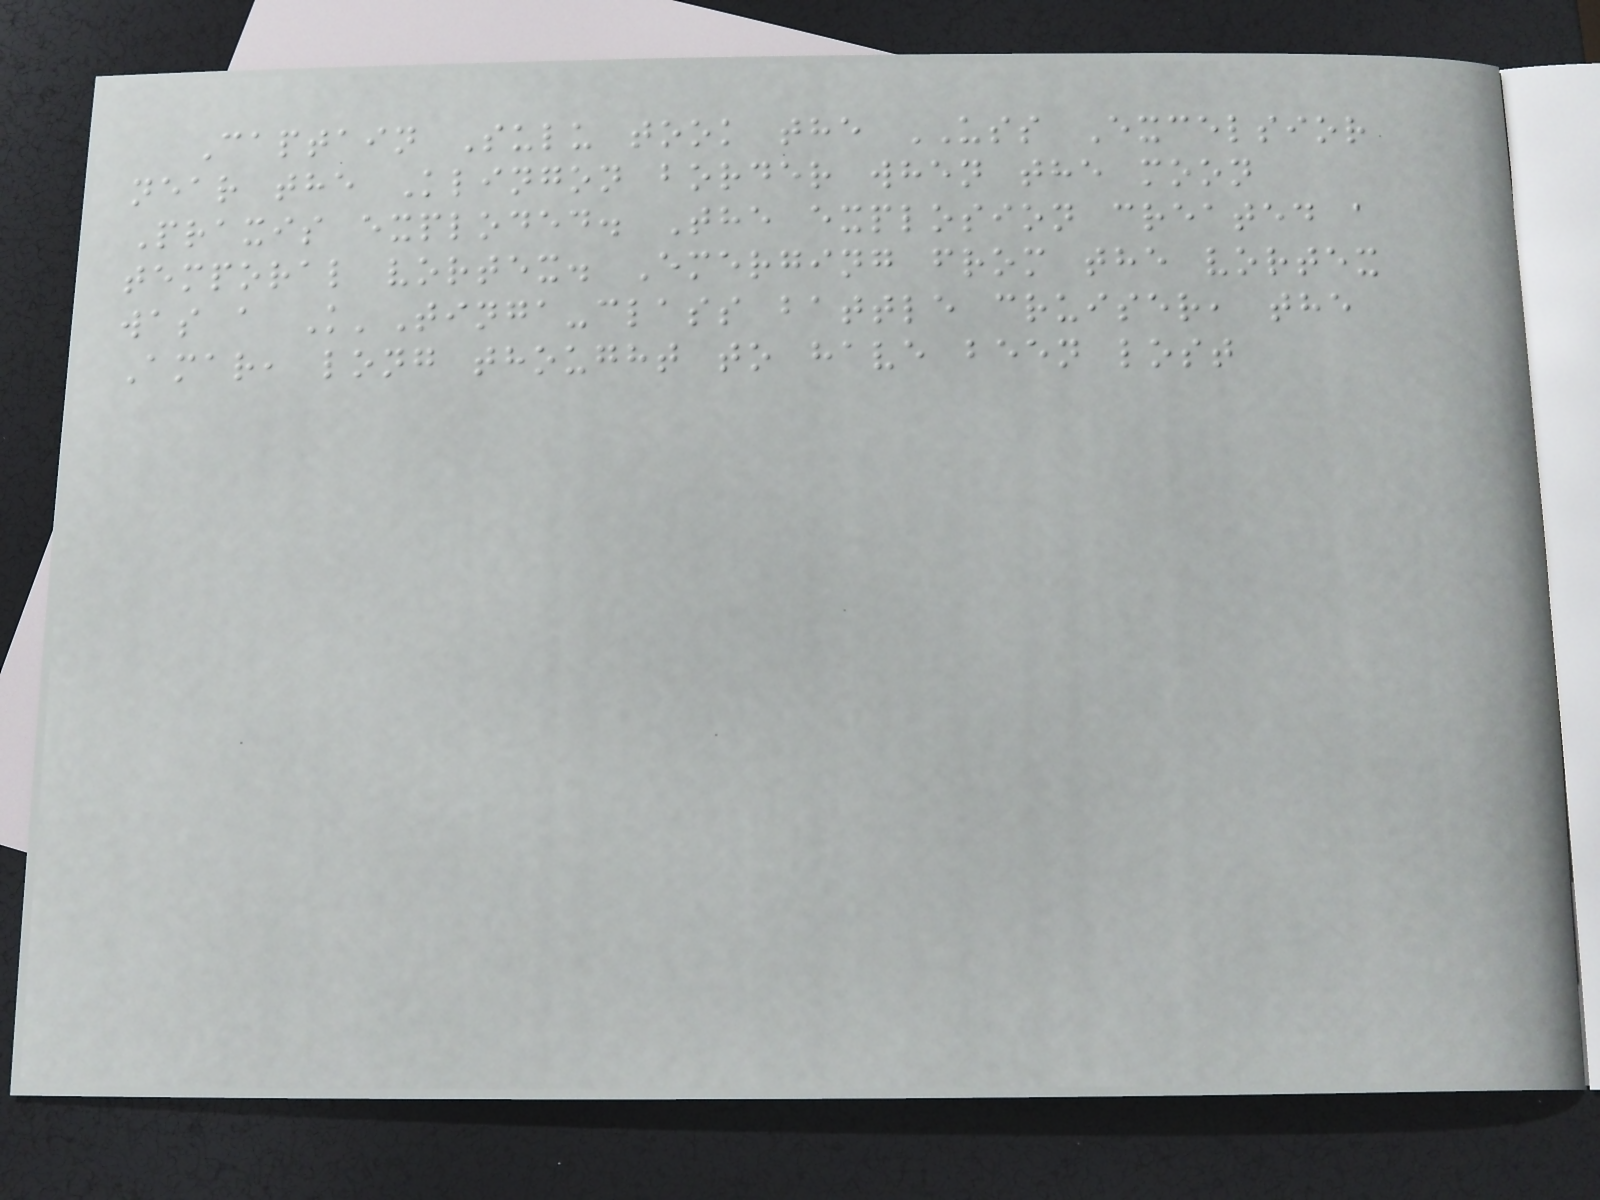Captain Sulu took the USS Excelsior
near the Klingon border when the moon
Praxis exploded. The explosion created a
temporal vortex. Emerging from the vortex
was a K'Tinga-class battle cruiser, the
Amar, long thought to have been lost
